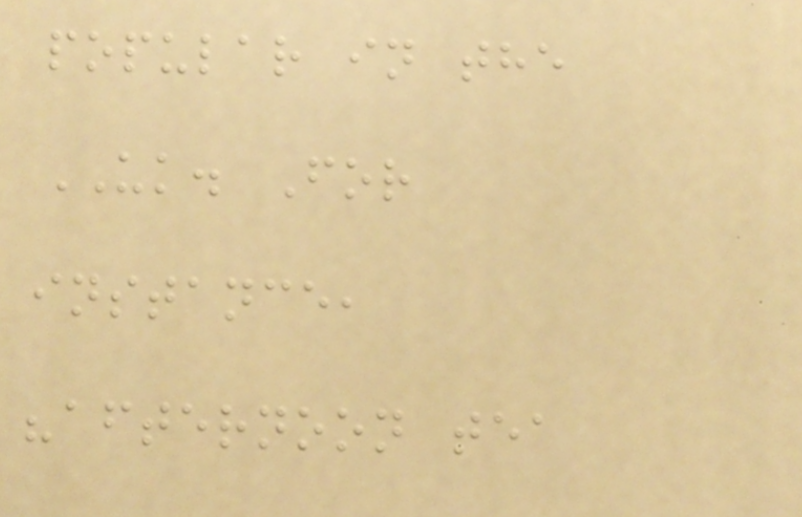popular in the
UK. For
instance,
"afternoon tea
